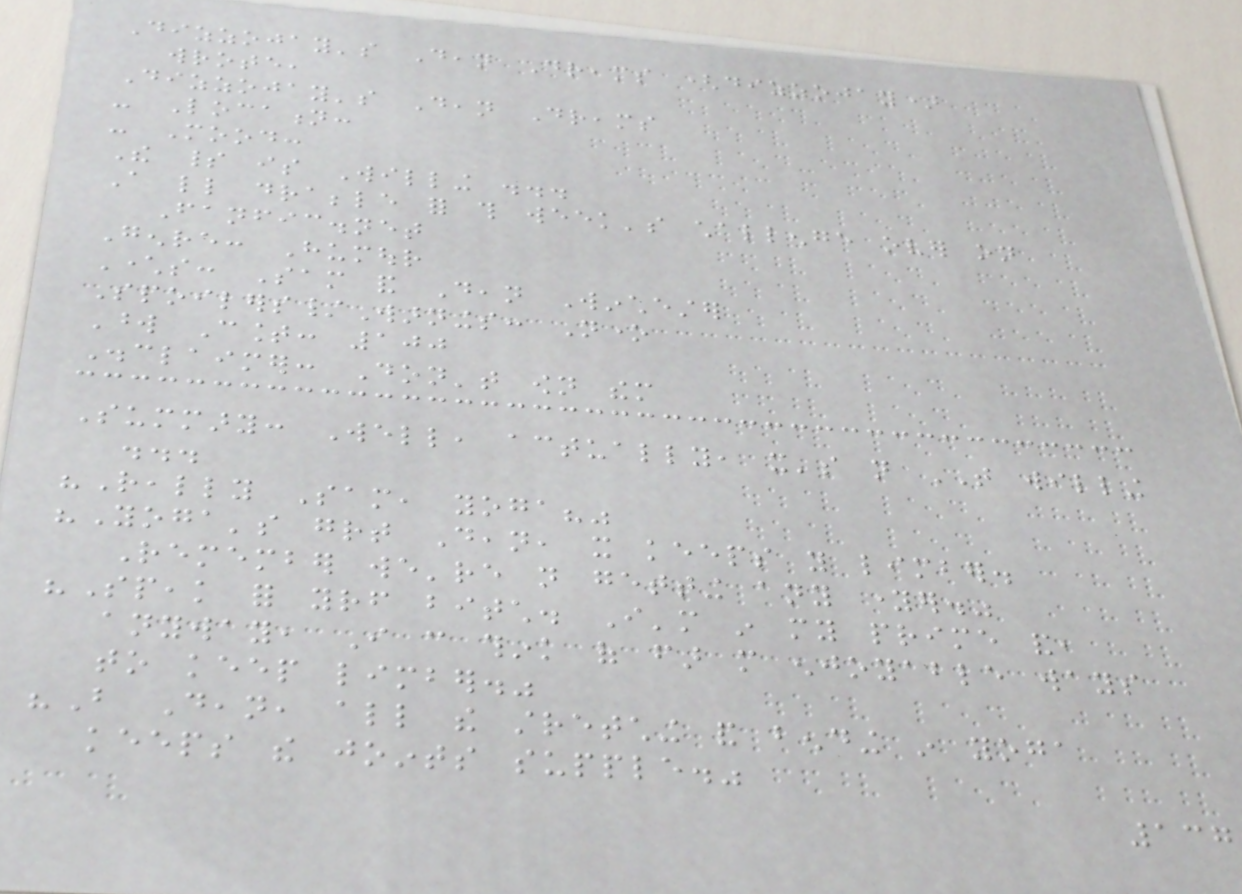Dizzojay's Dean Dreams (dizzojay)
wrote,
Dizzojay's Dean Dreams
- Location:
- Mood:
The spirit is Willing ...
A little drabble for this week's challenge over on
Fanfic.net
Genre: Humour
Characters: Sam and Dean Winchester
Spoilers/Warnings: None
Word Count: 100
Disclaimer: Don't own them
Summary: Well, actually, it's not THAT willing
...
"Really Sam, yoga?"
"Yoga's great Dean, it keeps you limber.
Remember we're not getting any younger."
"Speak for yourself bitch. I'm in my prime and,
anyway, I can think of far more enjoyable ways
to keep limber."
"But Dean, all the stretching and bending in yoga
keeps the joints supple."
137
